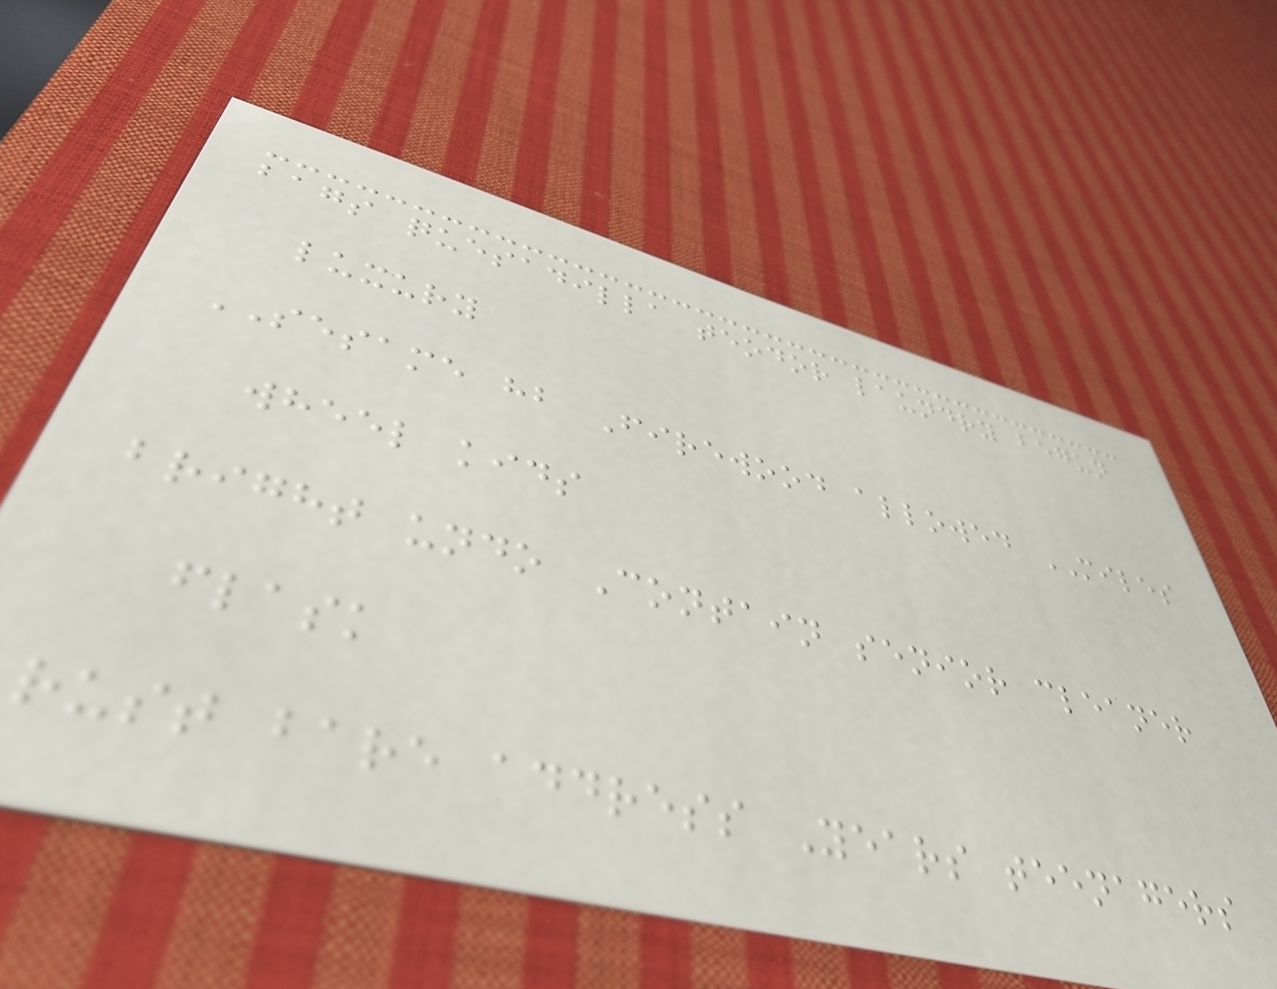bags quesadilla teodor laundry begun
luxury
SESAME hb Firewood allowed MILES
wheel kids
bright undo Contain senior cleaner
flask
rust bare address Years teenagers
